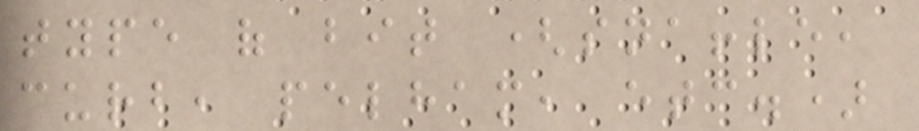type of bit (snaffle,
curb, pelham, etc.)
